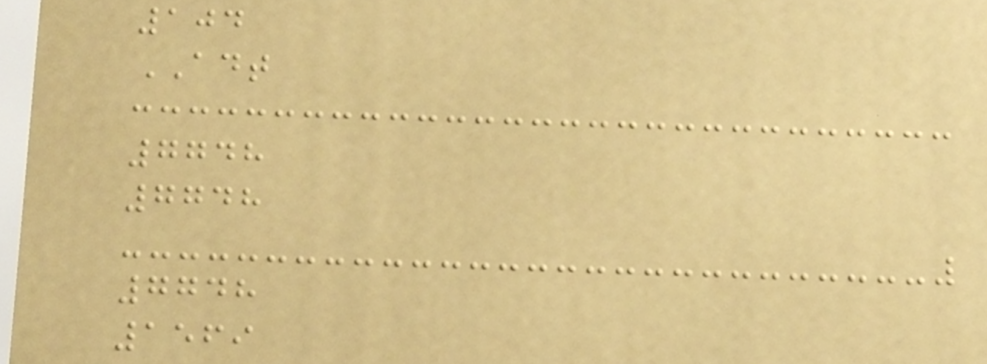104
ADT
7748
7748
7748
1569
